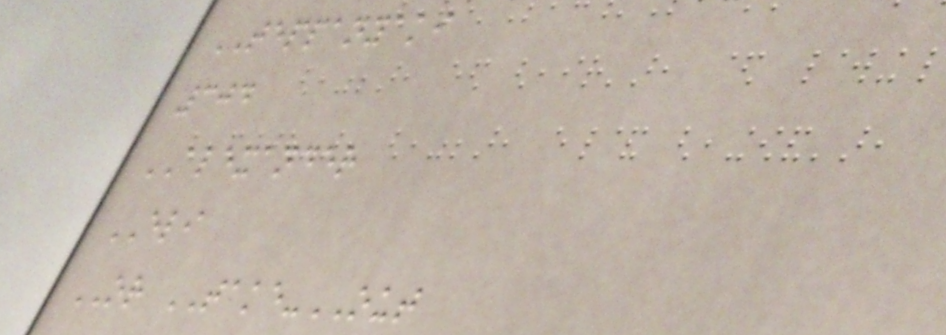TEPPANYAKI
304
ALEXANDER
ELI
OR TAKE-OUT
